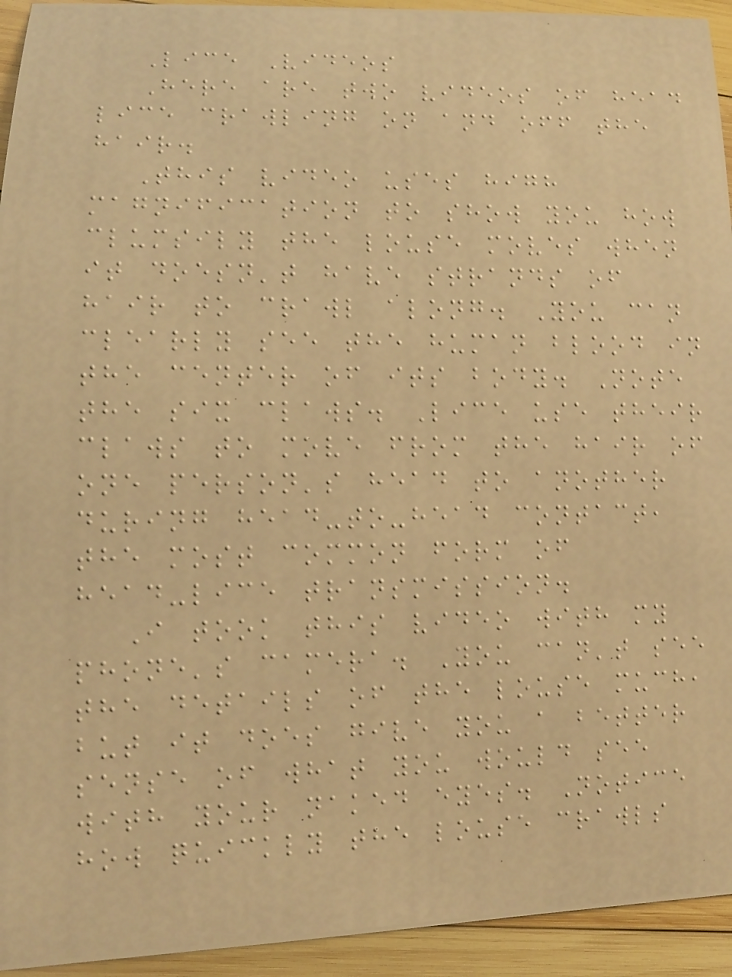Lice Videos
Here are two videos of head
lice crawling on and off the
hair.
This video uses high
magnification to show you how
clumsily the louse moves when
it doesn't have strands of
hair to crawl along. You can
clearly see the human blood in
the center of its body. Note
the six claws. Lice use their
claws to move from the hair of
one person's head to another
during head-to-head contact,
the most common form of
head-lice transmission.
I took this video with my
phone's camera. You can't see
the details of the louse much,
but it does give you a better
sense of what you would see
with your naked eyes. Notice
how quickly the louse crawls
